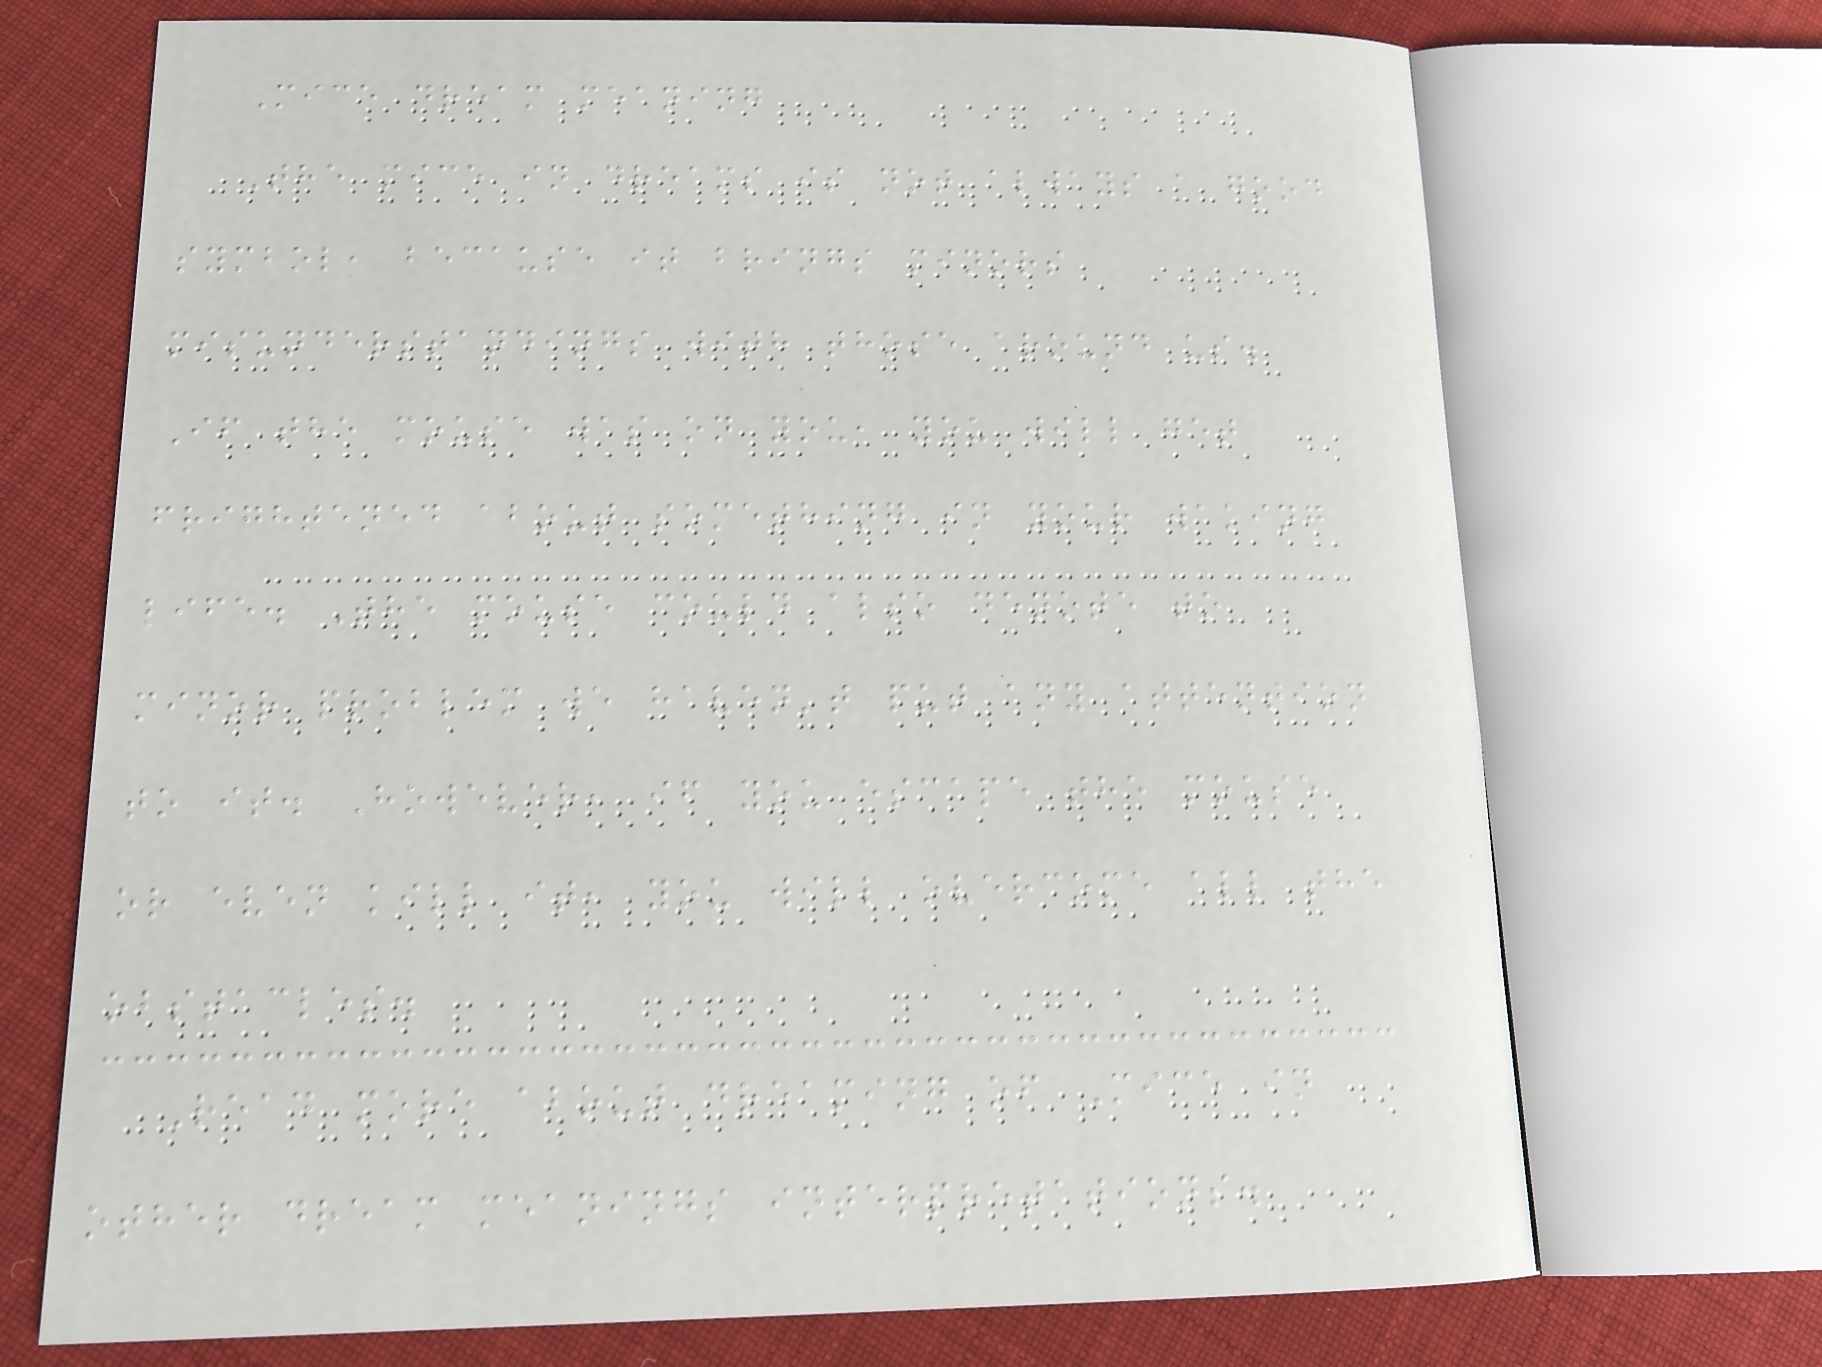Mice dream meaning
The mice in dreams is not always a good
symbol, because it brings minors
misunderstandings with those around us.
If the mouse was on you, you will get
frightened about something in your waking
life. The mouse could also denote to
minor problem we haven't put any attention
to it. However, if you escape the mouse
or even kill it, you will overcome all the
obstacles.
Read more about dreaming of Mice in
other dream meanings interpretations.
